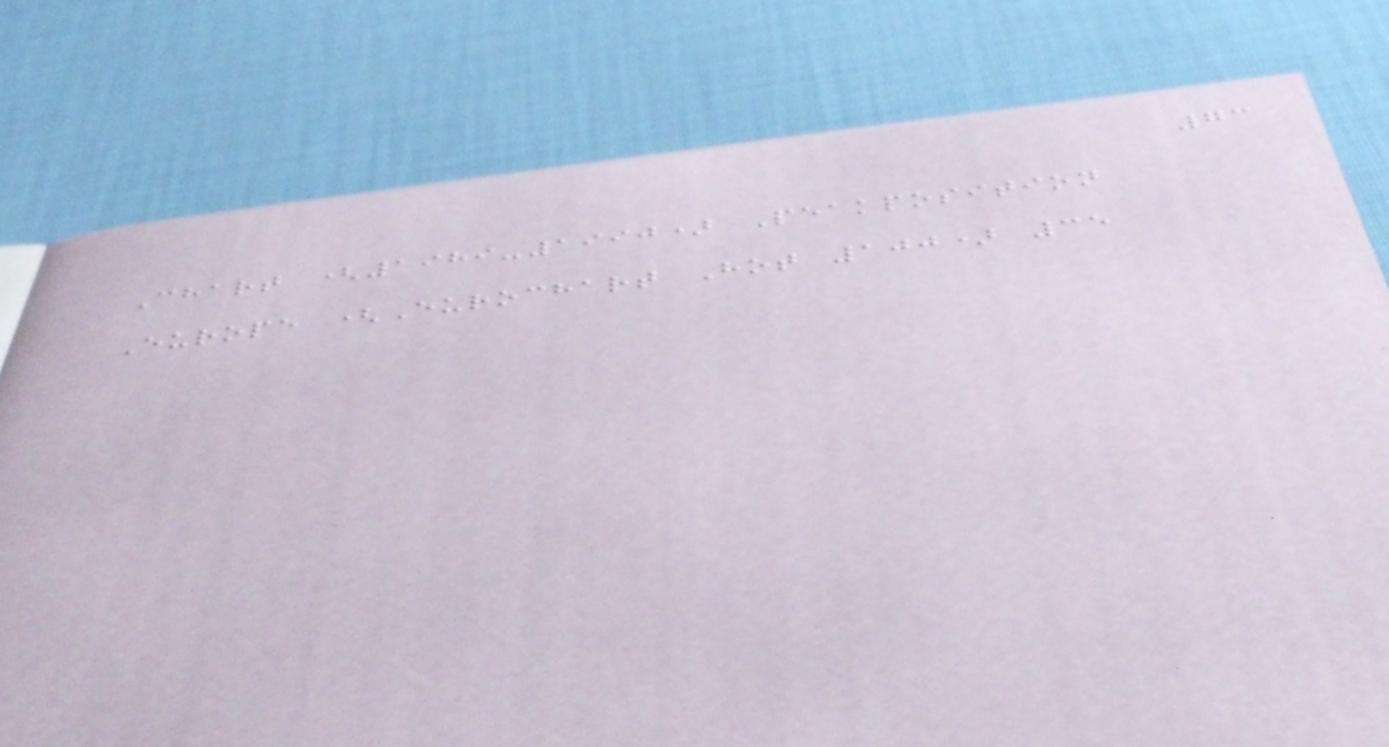73
Chart (1989-1990) Peakposition
Europe (Eurochart Hot 100) 35
